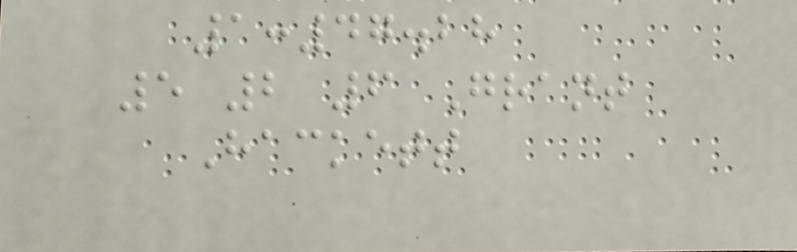1:47.28
5 2 6 Grant
Hackett
